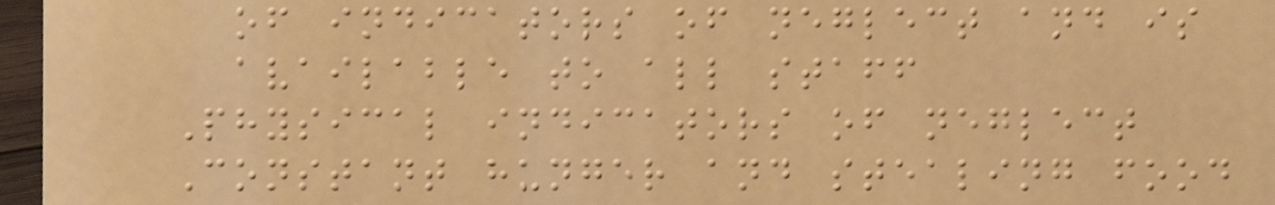of indicators of neglect and is
available to all staff
Physical indicators of neglect
Constant hunger and stealing food
